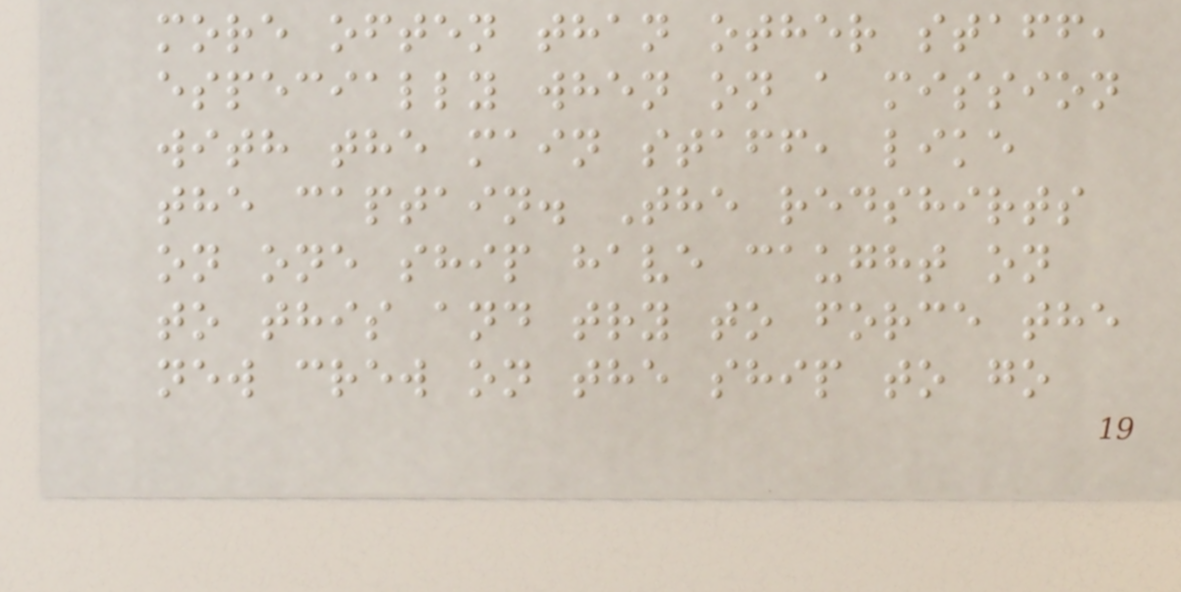more often than other staff,
especially when on a mission
with the main staff, like
the captain. The redshirts
on one ship have caught on
to this and try to force the
new crew on the ship to go
